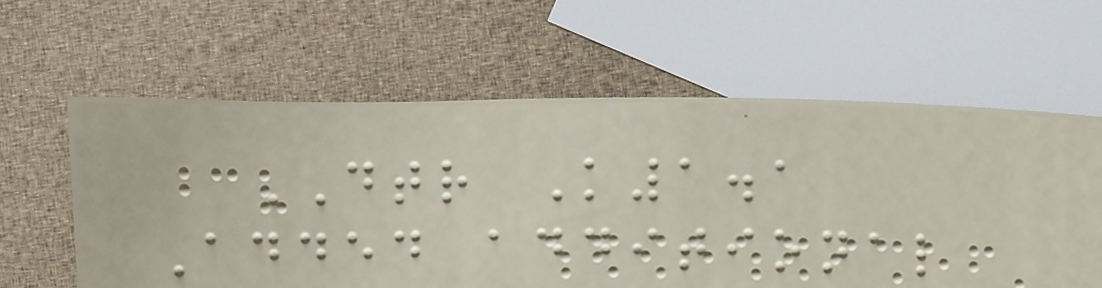DTR K1.1
Added additional
